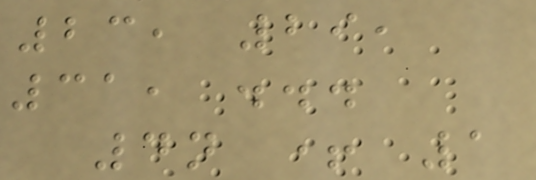23, 29,
31, ...
4n + 1
